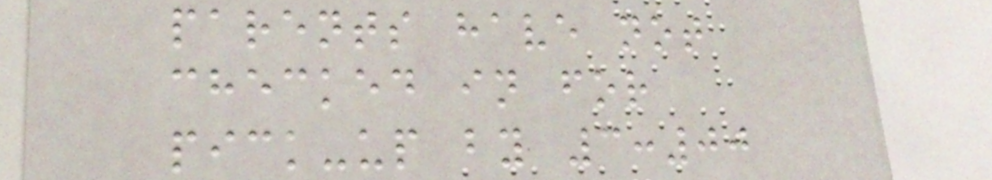parents have not
checked in for
pick-up by 3:00
